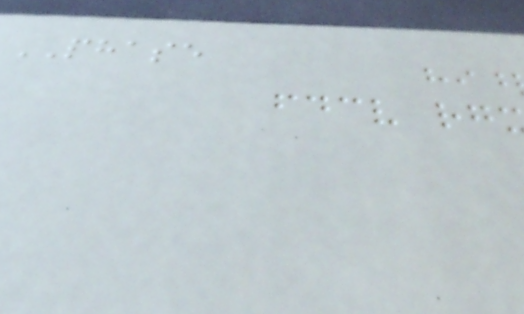PHASE
